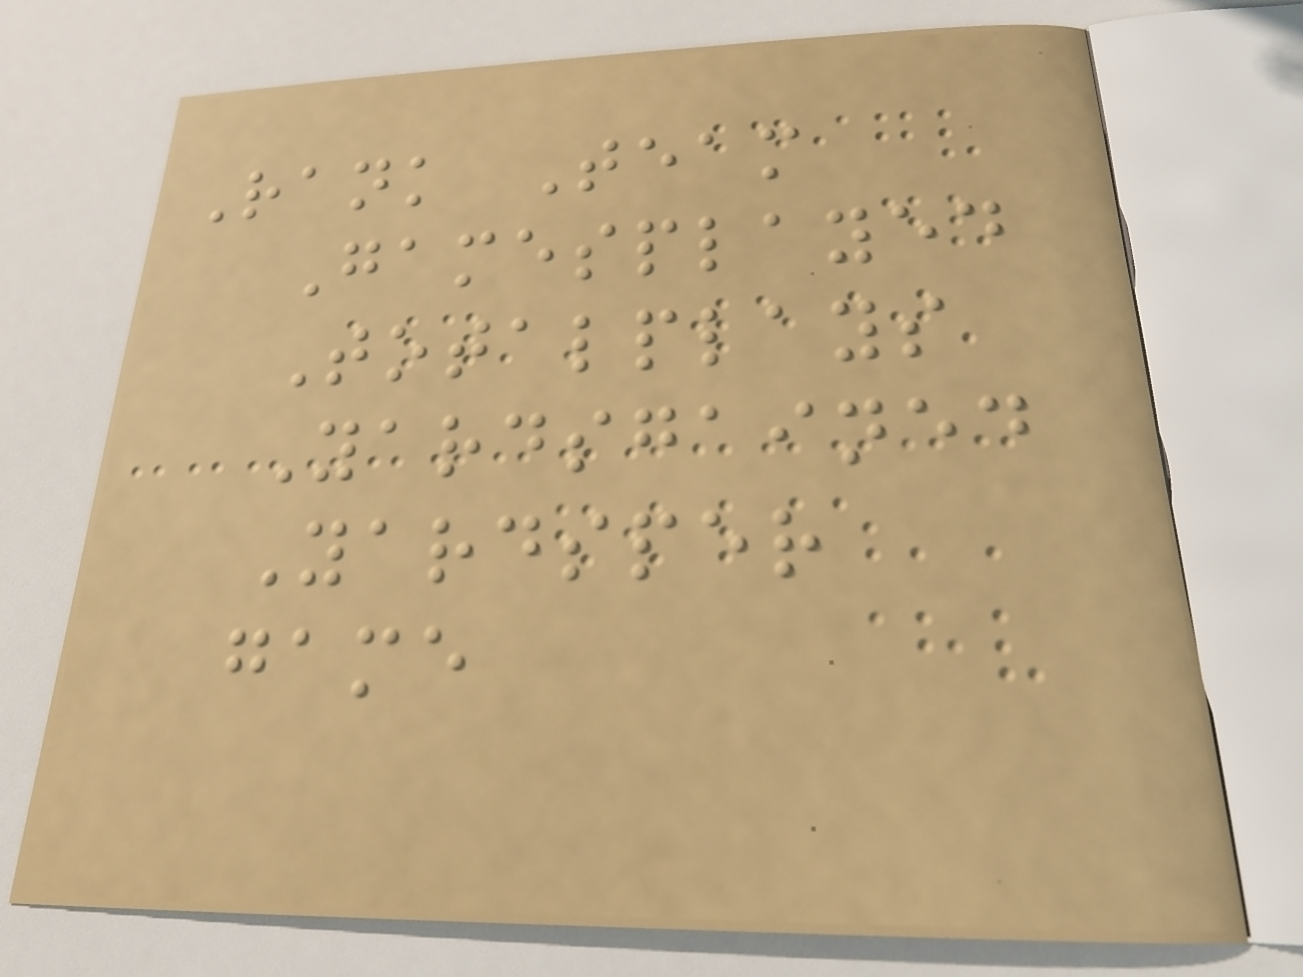Rank Team
Gamesplayed
Totalplays
Yardsgained
Yardsper
game
